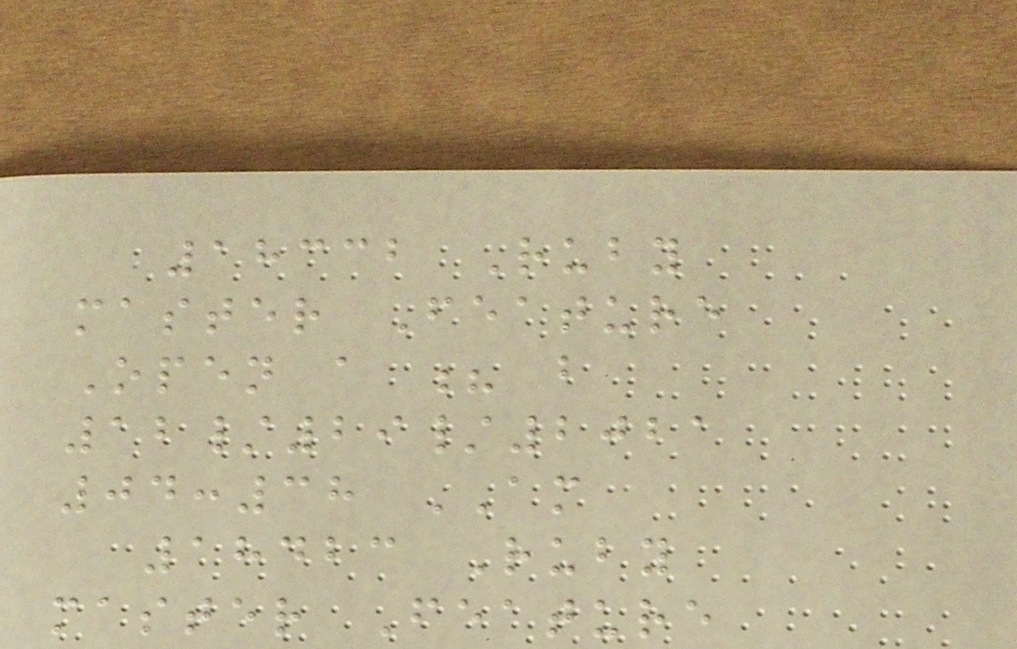18332 Ruby
master Feature
Open a ? b
12/29/2021
04:38 AM
18423 Ruby
master Feature
